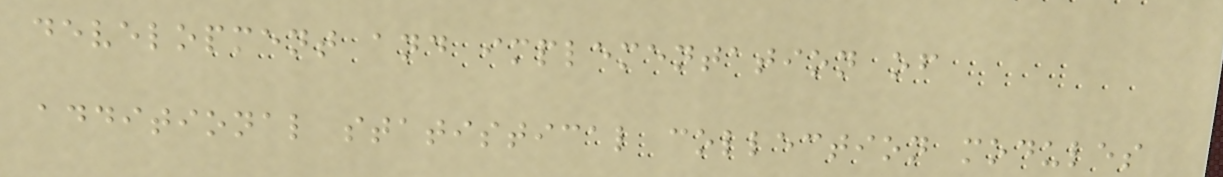development and implementation of
additional statistical collection modules
